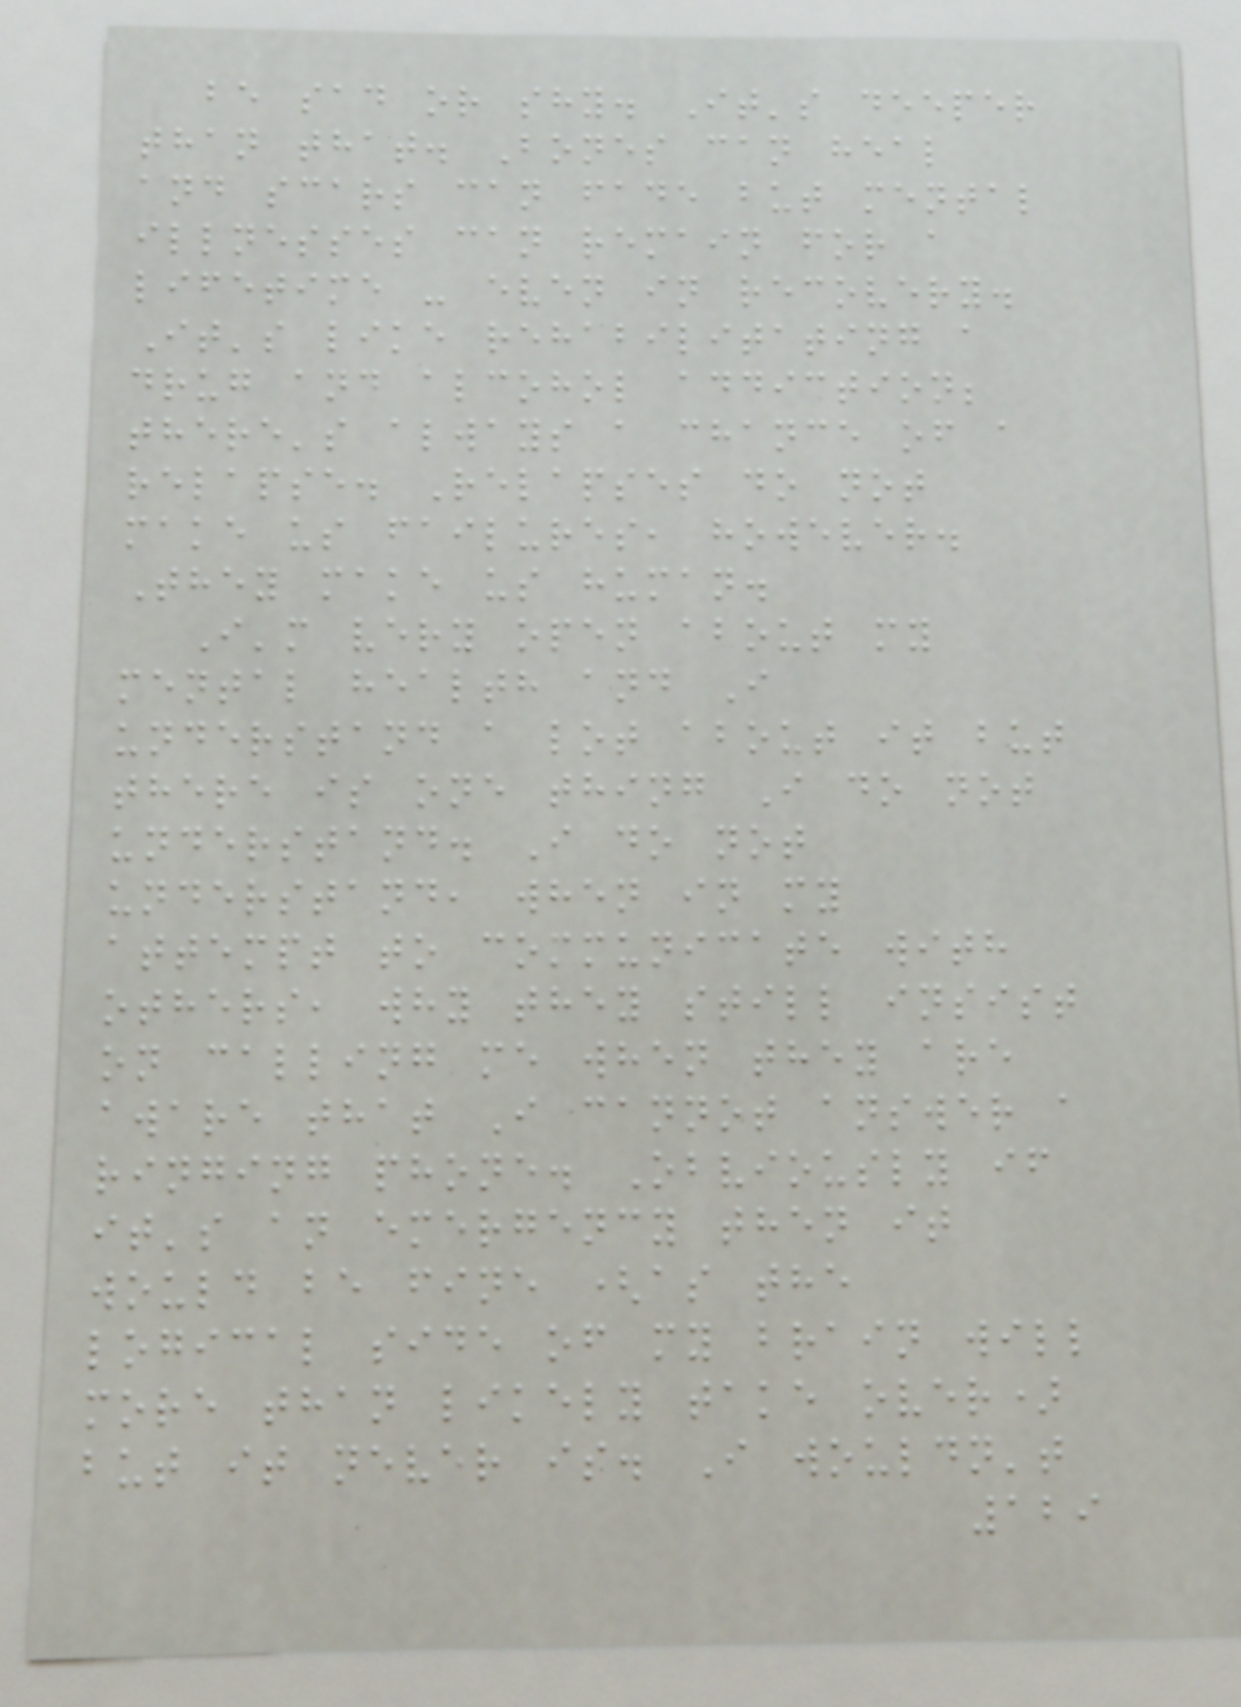be sad or shy. It's deeper
than that. Bones can heal
and scars can fade but mental
illnesses can remain for a
lifetime - even in recovery.
It's like rehabilitating a
drug and alcohol addiction;
there's always a chance of a
relapse. Relapses do not
make us failures, however.
They make us human.
I'm very open about my
mental health and I
understand a lot about it but
there is one thing I do not
understand. I do not
understand, when in my
attempt to communicate with
others, why they still insist
on calling me when they are
aware that I cannot answer a
ringing phone. Obviously if
it's an emergency then it
would be fine (as the
logical side of my brain will
more than likely take over)
but it never is. I wouldn't
129
